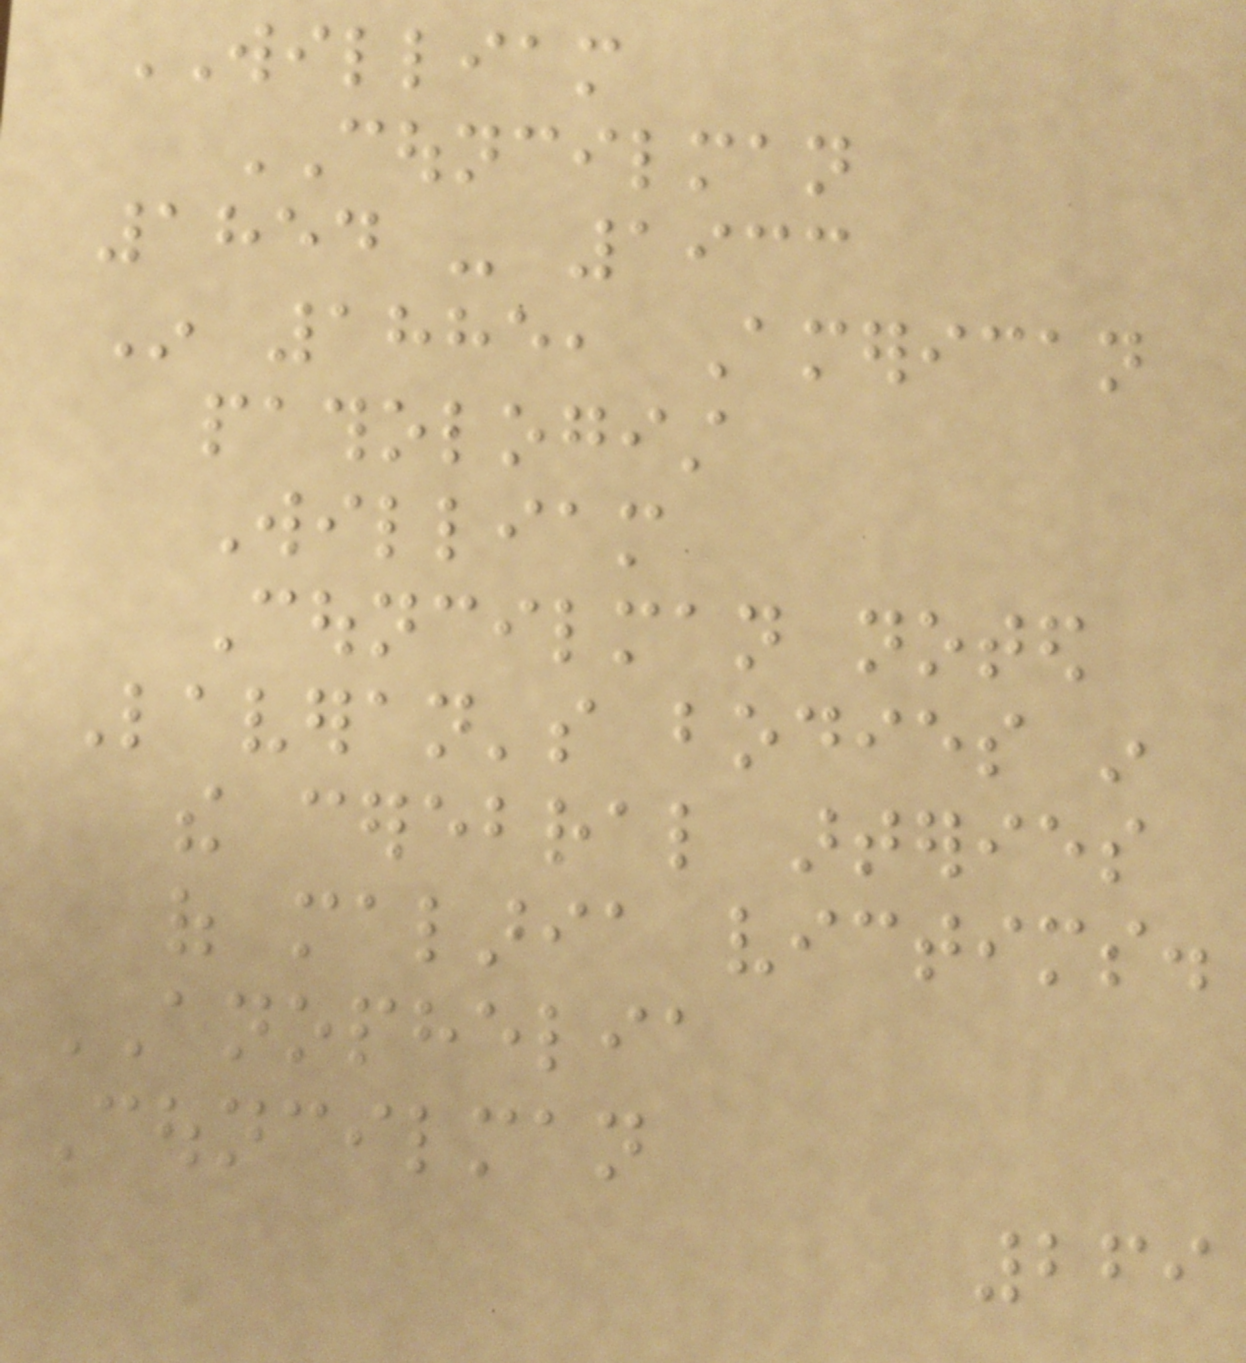WILLIAM
COUNCILMAN
1854 - 1933
In 1885, American
pathologist
William
Councilman noted
Laveran's bodies in
the cerebral arteries
of malaria victims.
ANOPHELIA
Councilman
269
